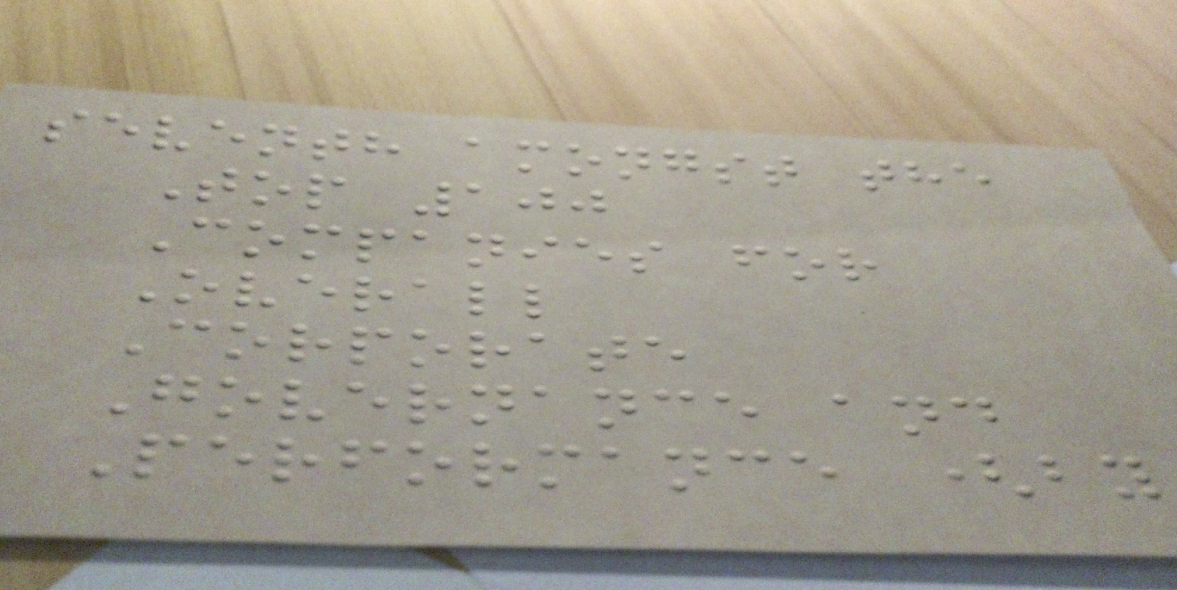seventh amongst the
Top 100
Companies for
Overall
Corporate
Governance and
Performance (by
